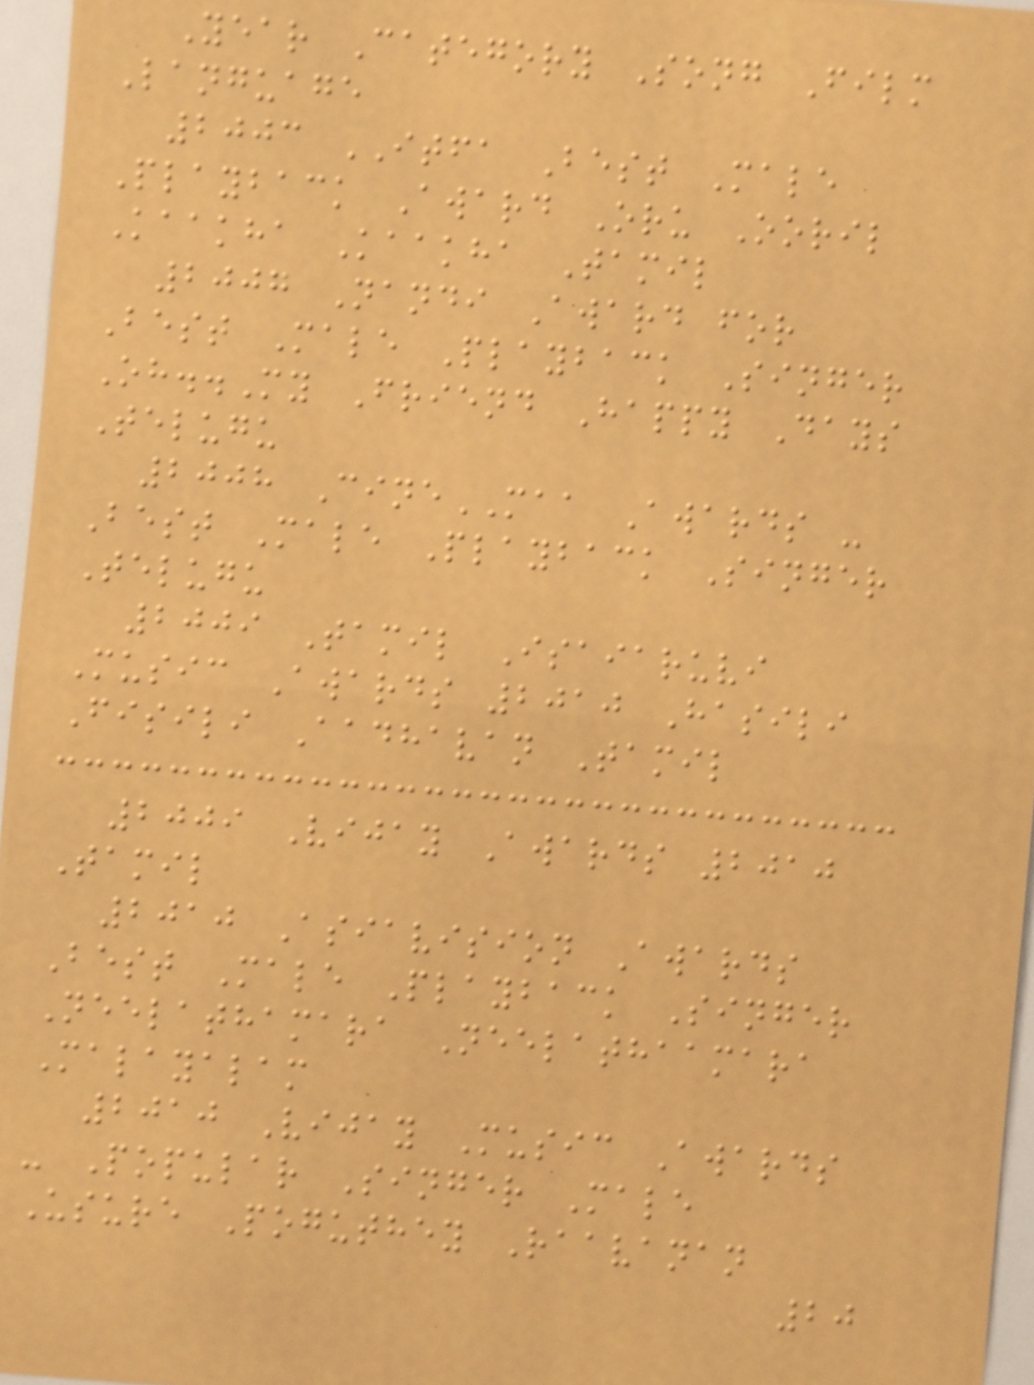Year Category Song Film
Language
2003 ITFA Best Male
Playback Award Oru Ooril
Kaakha Kaakha Tamil
2007 Nandi Award for
Best Male Playback Singer
Oh..My Friend Happy Days
Telugu
2008 CineMAA Awards -
Best Male Playback Singer
Telugu
2009 Tamil Isaiaruvi
Music Awards 2010 Hasili
Fisili Aadhavan Tamil
2009 Vijay Awards 2010
Tamil
2010 Asiavision Awards
Best Male Playback Singer
Neelathamara Neelathaamara
Malayalam
2010 Vijay Music Awards
- Popular Singer Male
Usure Poguthey Raavanan
20
